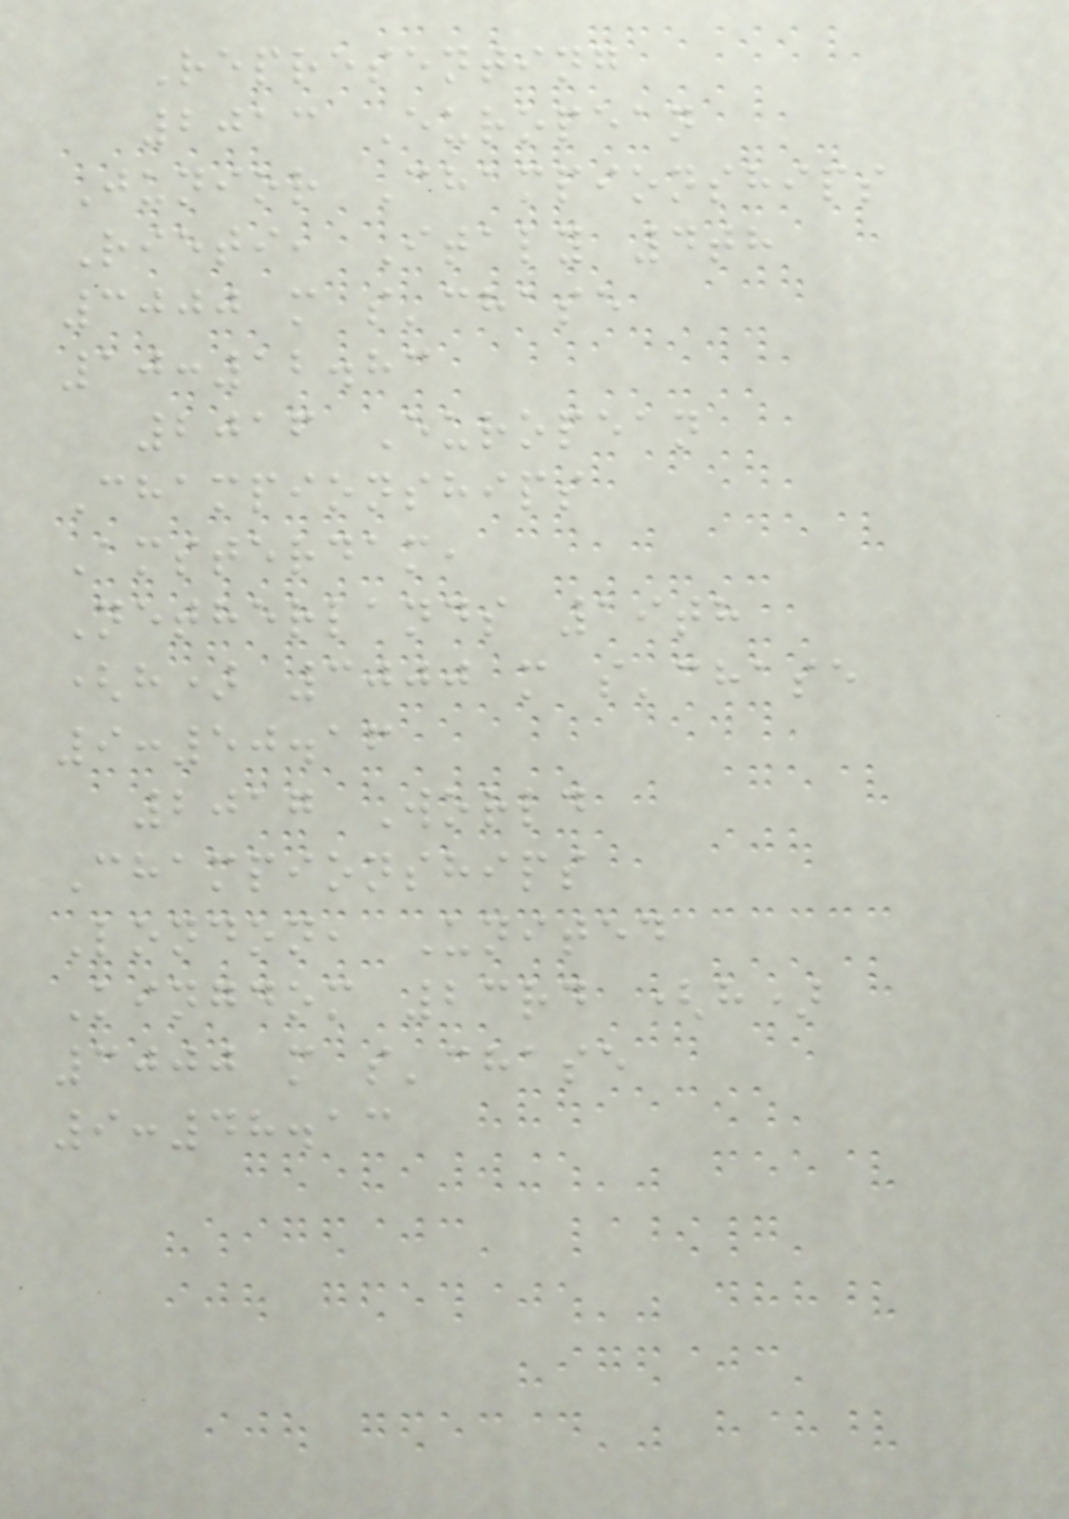Representing
2013 European
Junior Championships
Rieti, Italy 4th
3000 m s'chase
10:12.83
2016 European
Championships
Amsterdam,
Netherlands 19th
(h) 3000 m s'chase
9:50.16
2017 World
Championships
London, United
Kingdom 23rd (h)
3000 m s'chase
9:48.13
